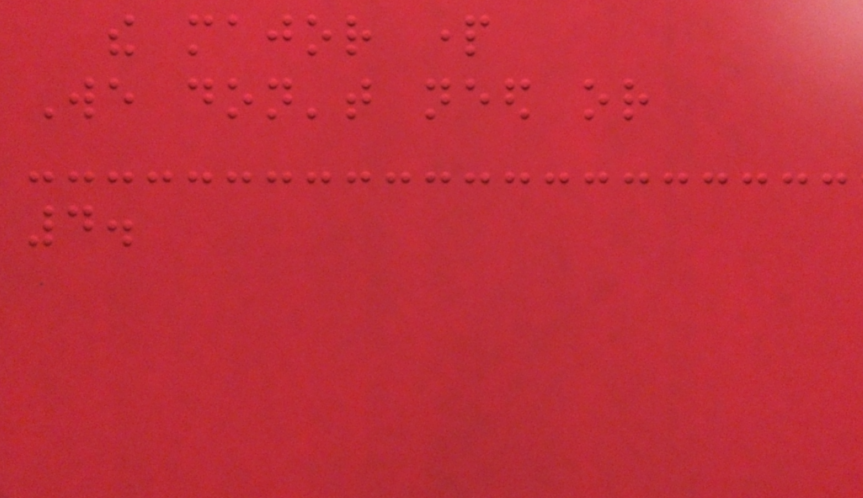the major part
We don't need or
4.
